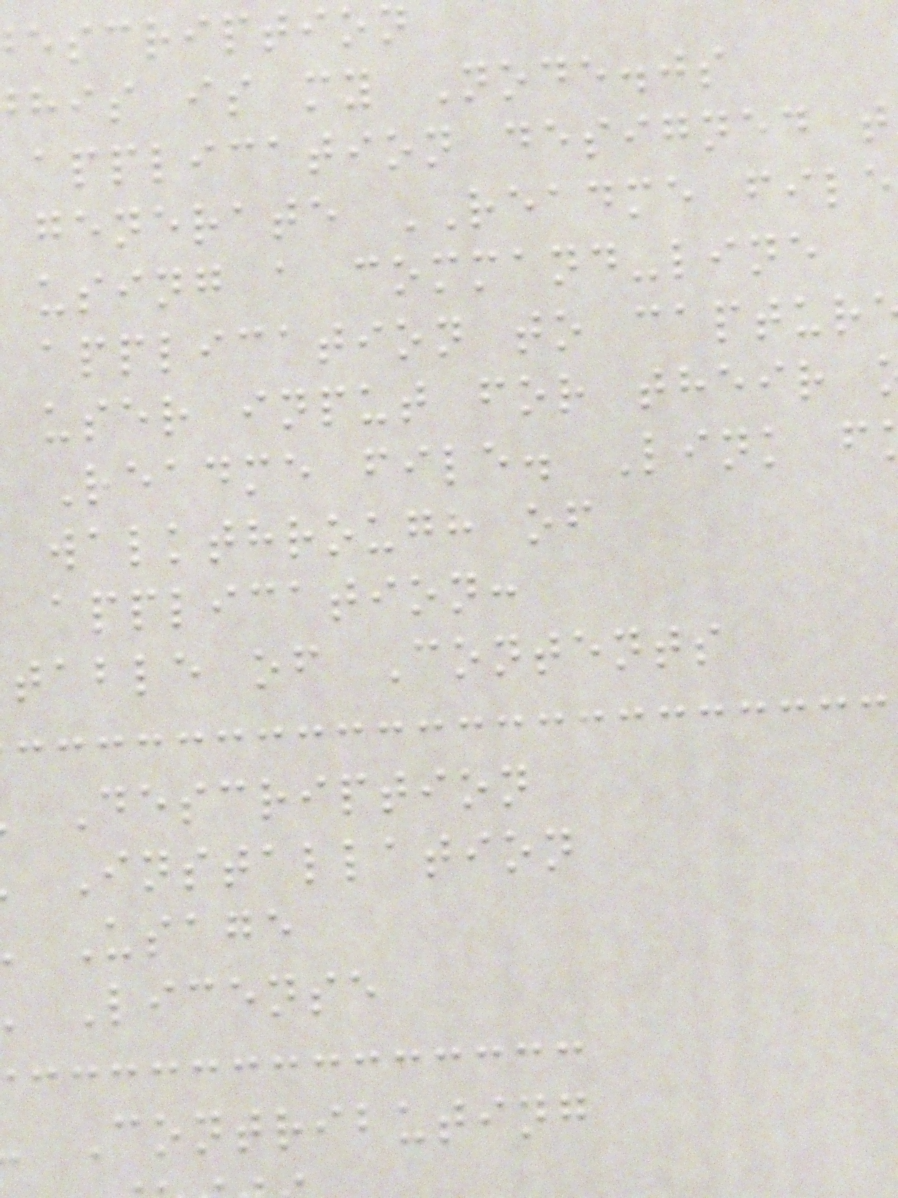escription
his is my Node.js
application designed t
generate README file
using a command-line
application to captur
user input for their
Readme file. Link f
walkthrough of
application:
table of Contents
Description
Installation
Usage
License
Contributing
